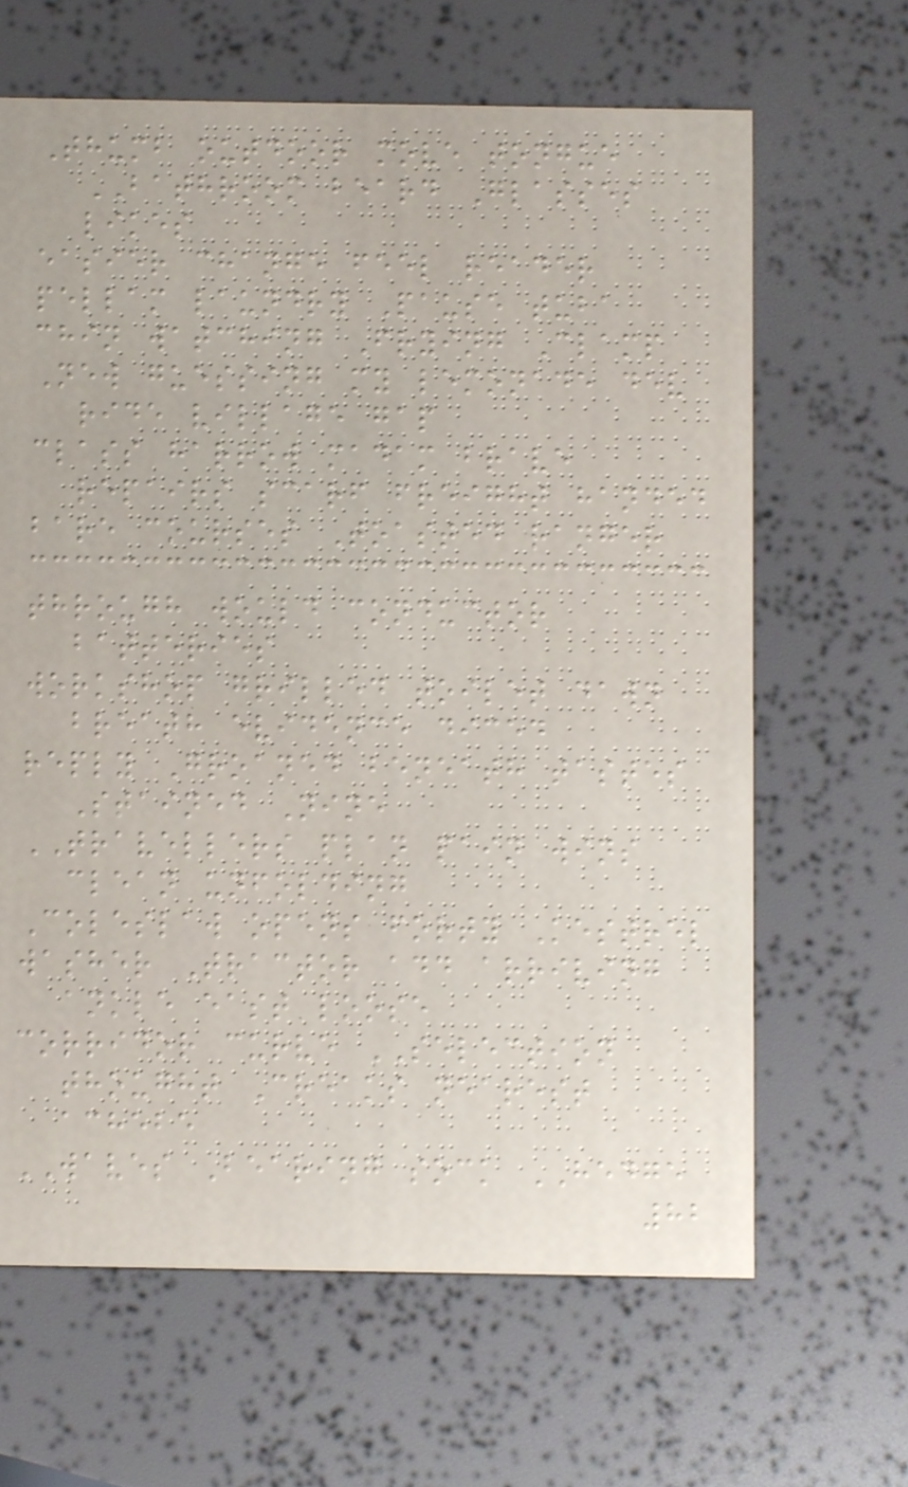Thumb outdoor move tongue
BATHROOM beard Glasses
likes
easier change feel reader
pellam laundry Pause tuba
chin watching Frying Clamp
New guessing my lemonade dev
ride village gap
class harrow madam brave
repairs scarf freight handed
bare courses Toasted ranger
through would conductor
batteries
workshop grilled toilet dawn
breath evidence diced
reply Groaned beneath tastes
Stained Nine
TRAVELLERS plan pain wins
clean unfolding
Coleslaw opens forty Kestrel
washer Tractor add arriving
ankle east loose
corridor curve SELECTION
thought Creaks nearest
achebe
WAVES Bearing sock HEDGE
82
